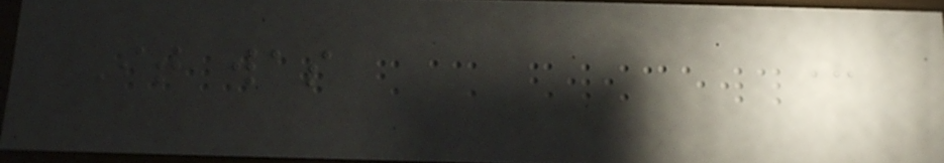It was
